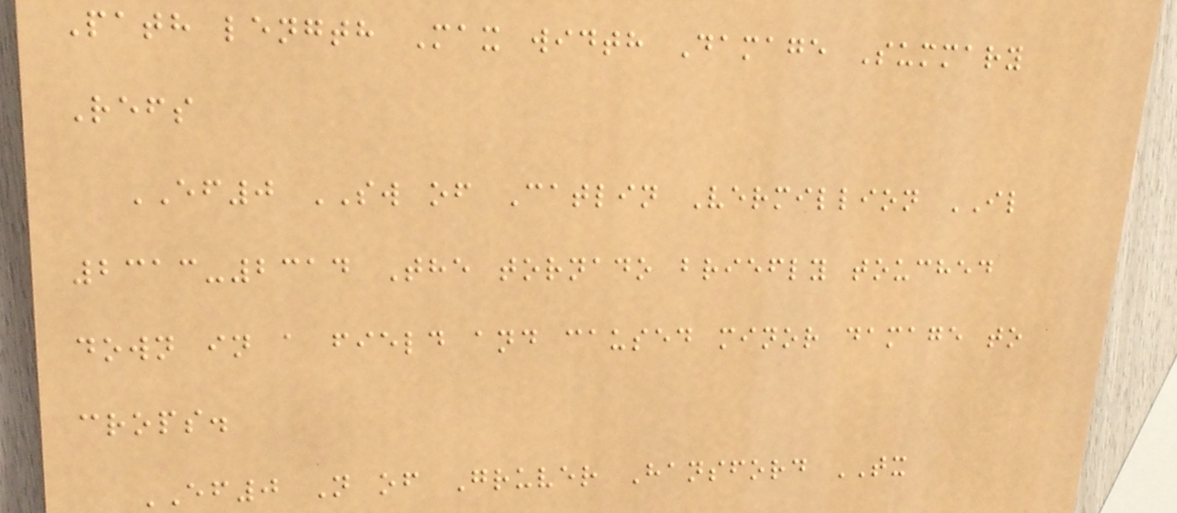Path length Max width Damage Summary
Refs
EF0 SW of Catlin Vermillion IL
2313-2314 The tornado briefly touched
down in a field and caused minor damage to
crops.
EF0 N of Gruver Hansford TX
